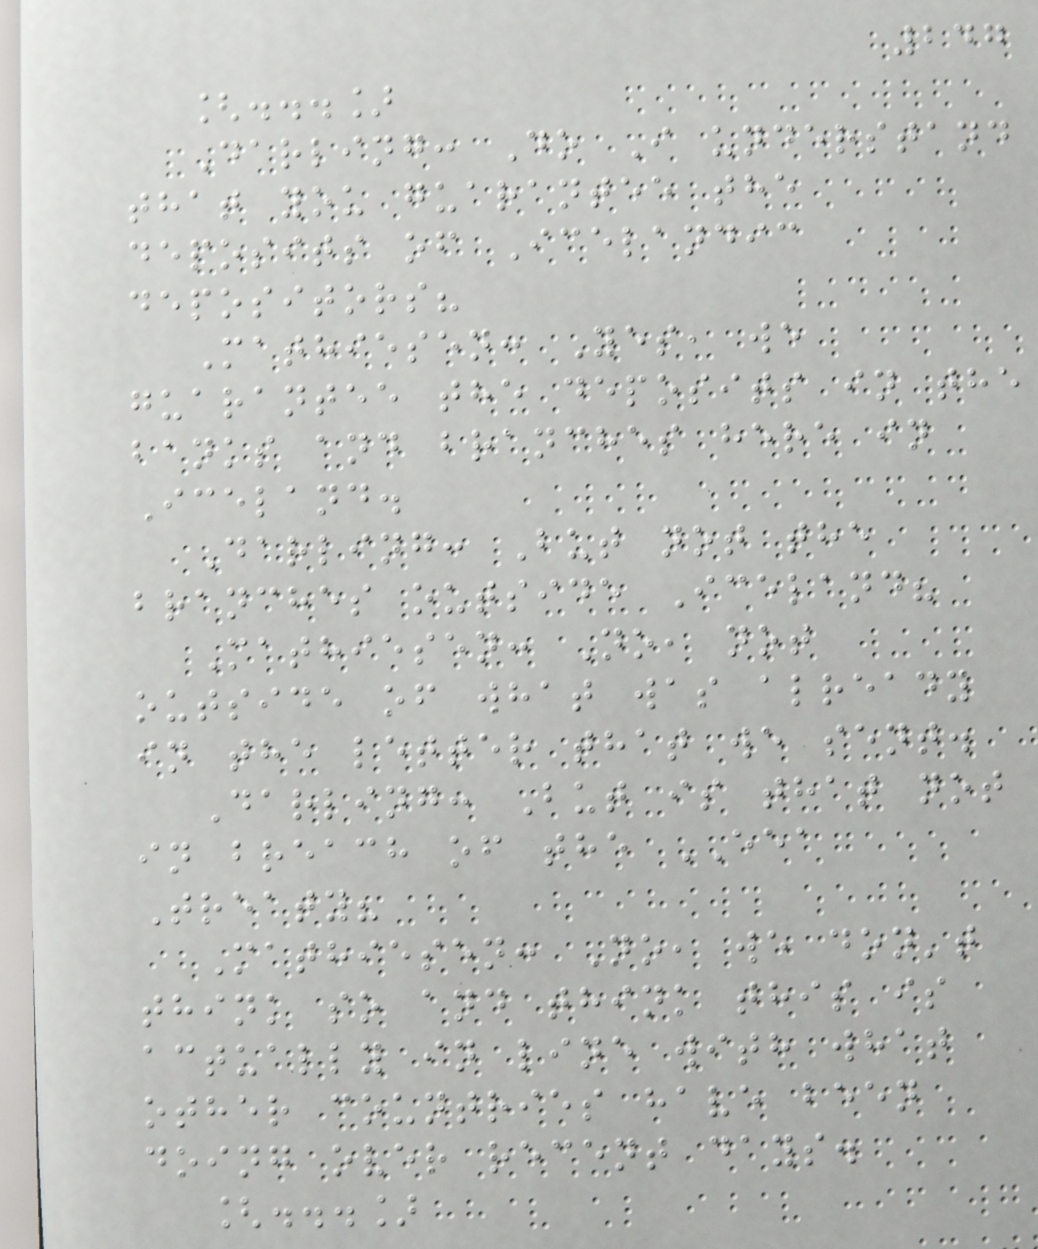247
[...]
Darling: Do I understand
that you guarantee the
deposits of Icelandic
depositors?
Mathiesen: Yes, we
guarantee the deposits in the
banks and branches here in
Iceland.
Darling: But not the
branches outside Iceland?
Mathiesen: No, not
outside of what was already
in the letter that we sent.
Darling: But is that not
in breach of the EEA
Treaty?
Mathiesen: No, we don't
think so and think this is
actually in line with what
other countries have been
doing over recent days.
[...]
